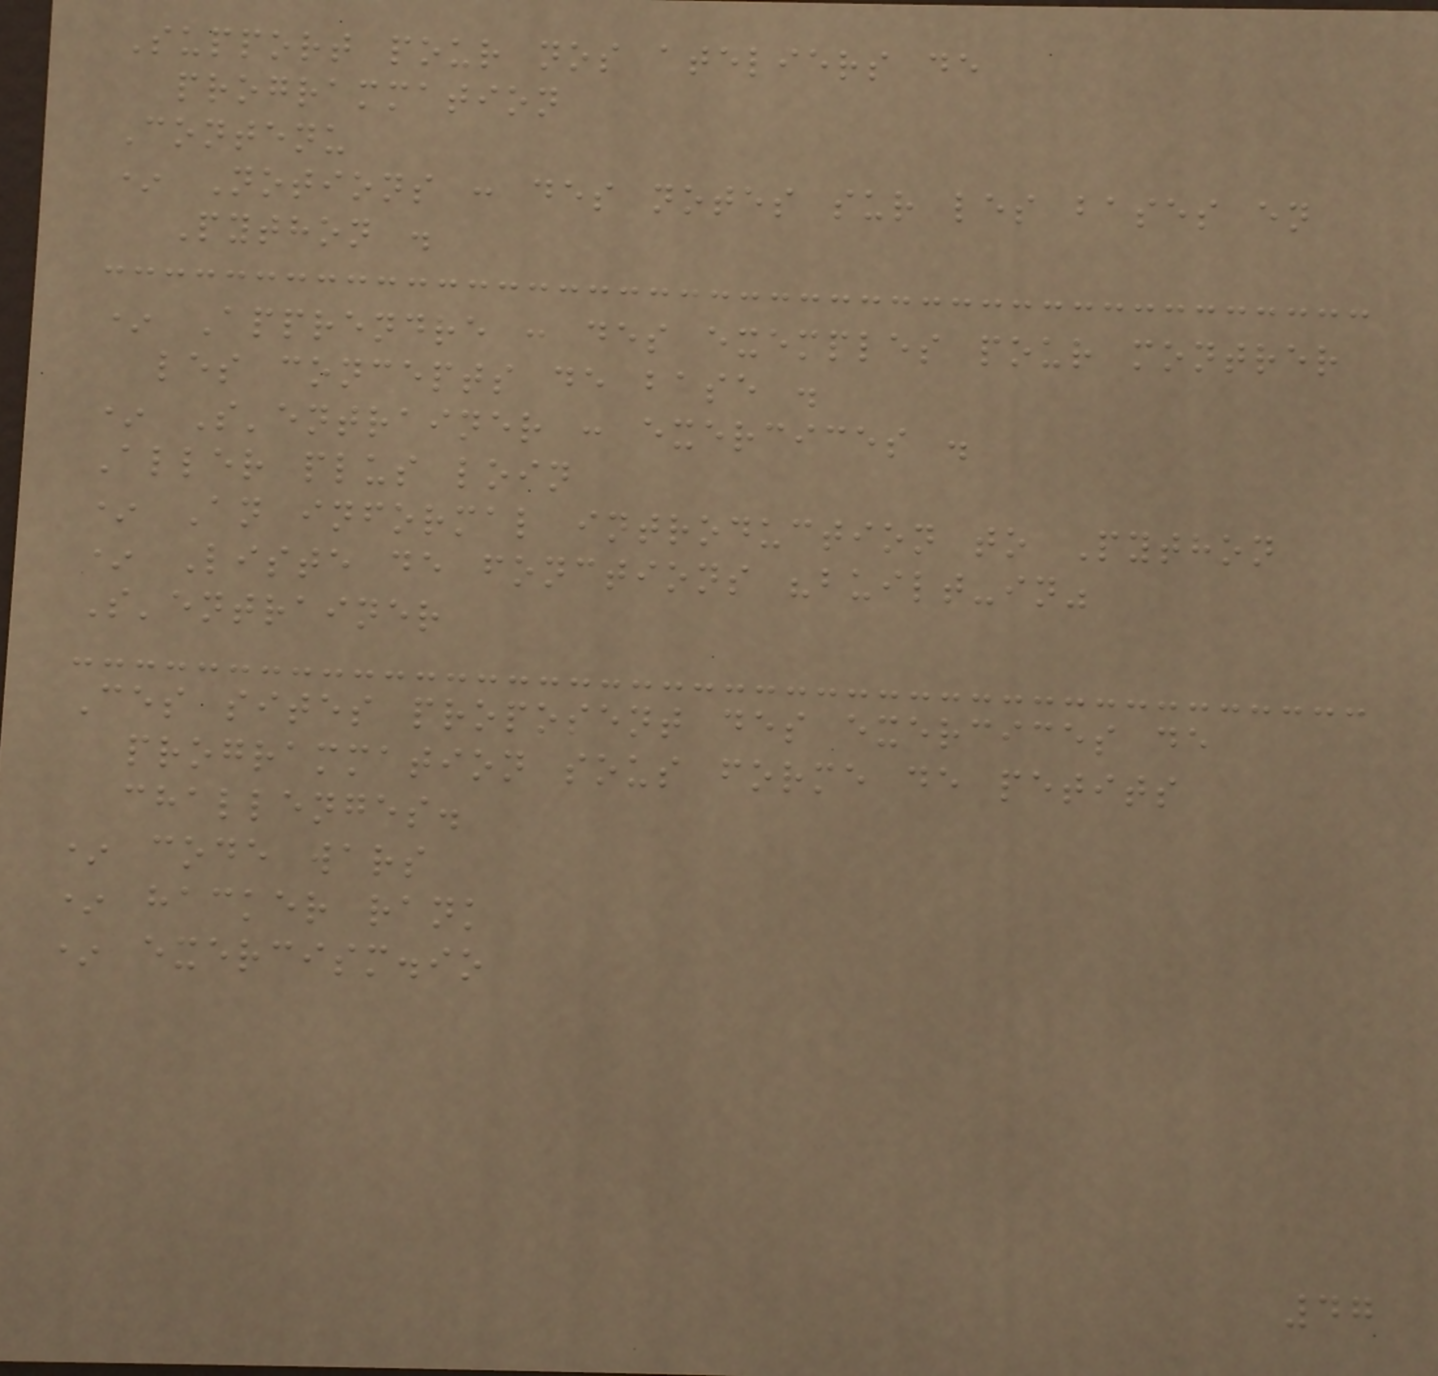Support pour nos ateliers de
programmation
Contenu
* Notions : des notes sur les bases en
Python .
* Apprendre : des exemples pour montrer
les concepts de base .
* S'entrainer : exercices .
Aller plus loin
* An informal introduction to Python
* Liste de fonctions "built-in"
S'entrainer
Ces sites proposent des exercices de
programmation sous forme de petits
challenges.
* code wars
* hacker rank
* exercism.io
47
